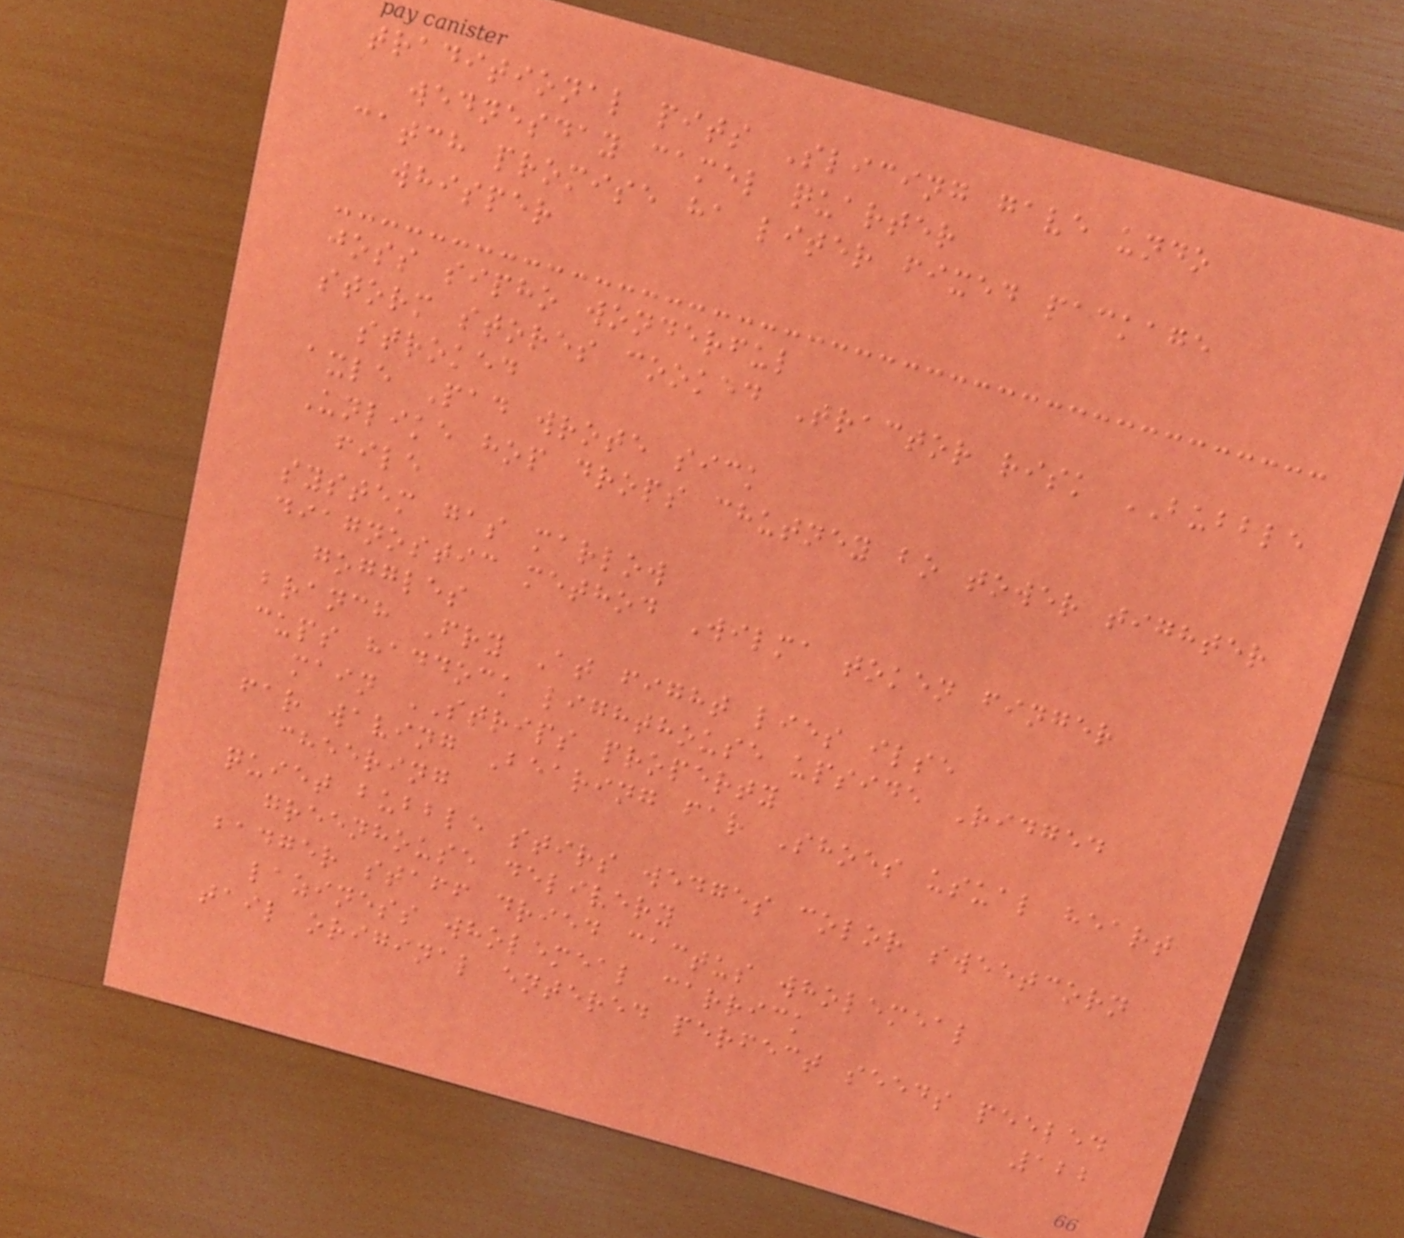traditional pits Slicing gave undo
wednesday camel quarter
catch promise ha liter fixed package
whisper
joss sipho wonderful
storm stores cooked Tractor risk BUBBLE
stroked
axle Pad wrote sick
Unlike hop drops chutney bo tower tighter
file
system gas marlow
diagnostic method Wilma token finger
goggles
branch Fry At fight lies ilse
cups haddock lighthouse upside Ridged
main STRIPS property
far waving Bearing far Shoes usual heart
cheering
quiet bubble stirs wedges color sweetcorn
greenhouse delivery
badger staff dried cactus wholemeal
laziness wholemeal carrick
tail original entered perfect seeds peeled
122
